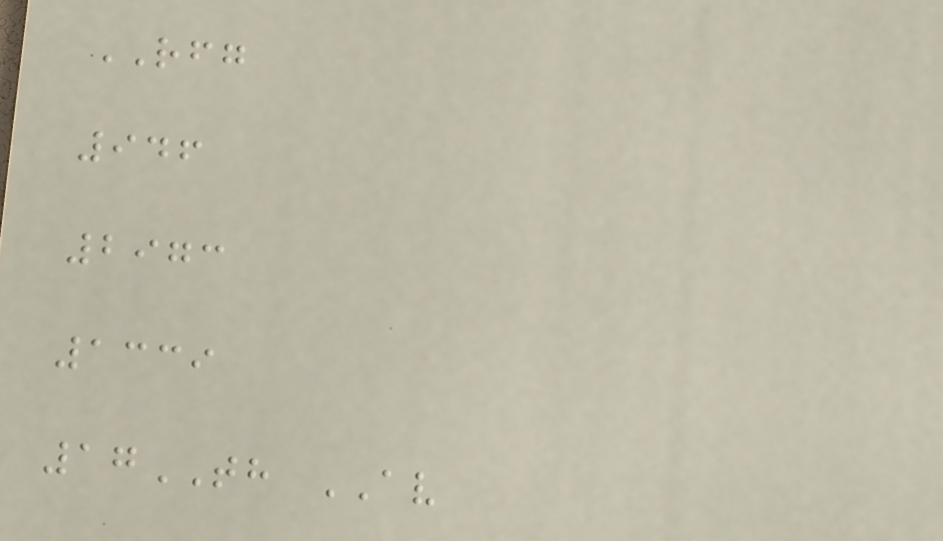RFG
946
2973
1339
17TH AV
